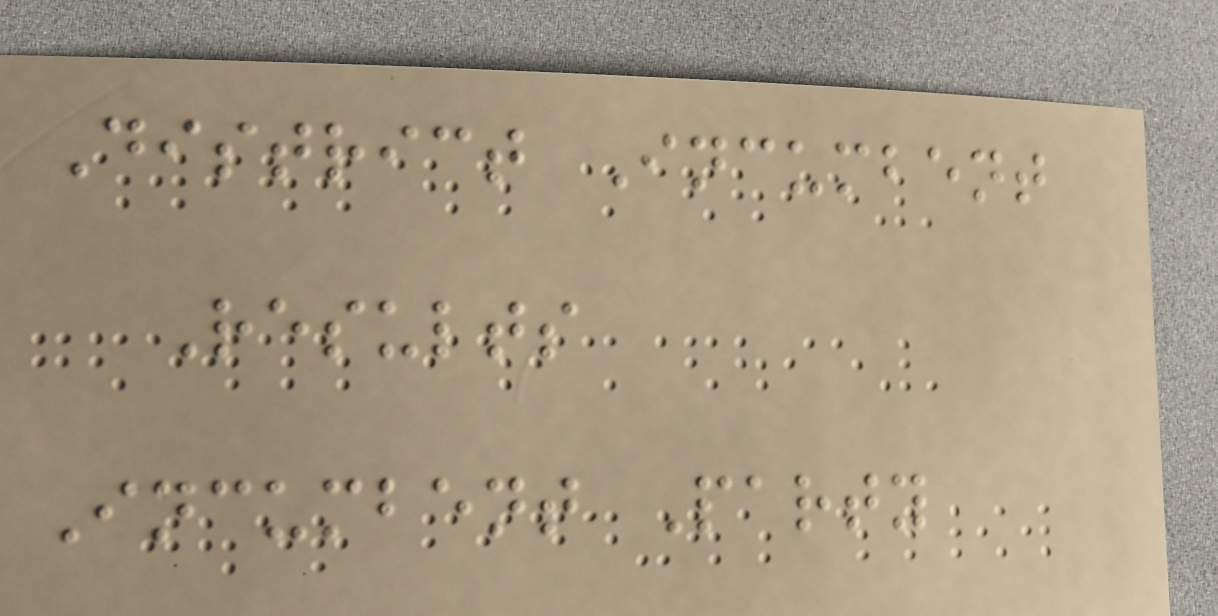District Incumbent
Results
Incumbent Party
